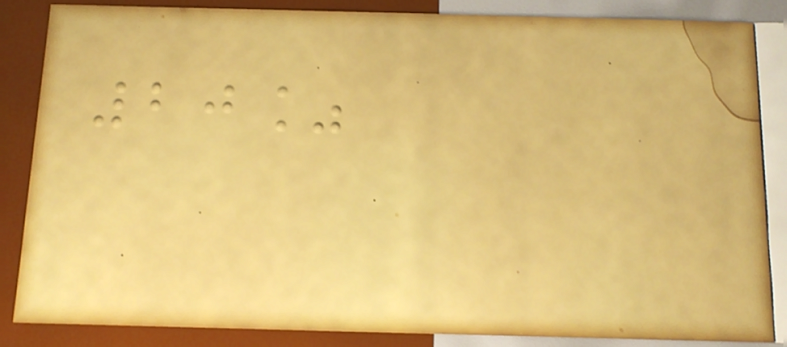20%
